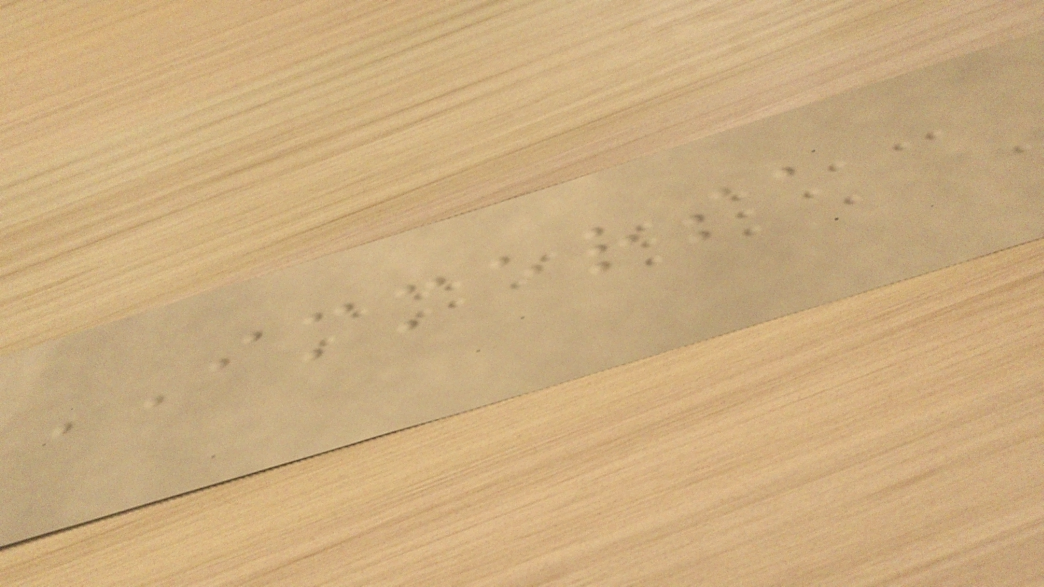IMMERSA
